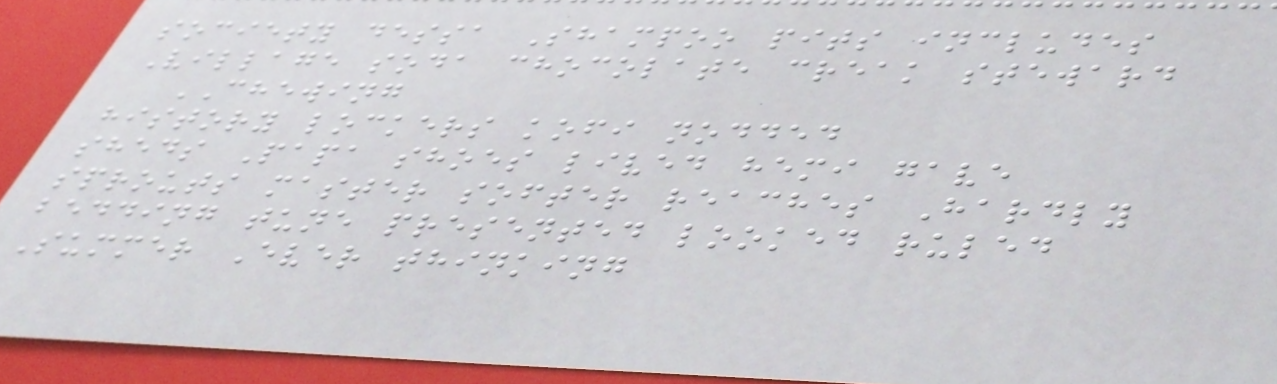society dessa Shampoo pits includes
Village soda chocolate creak steward
CHEWING
history lockers kofi nodded
sheds Papa shoes lived hemi gave
sprouts master softer reaches Hardly
bedding tune presented looked ruled
Summer Ever thinking
